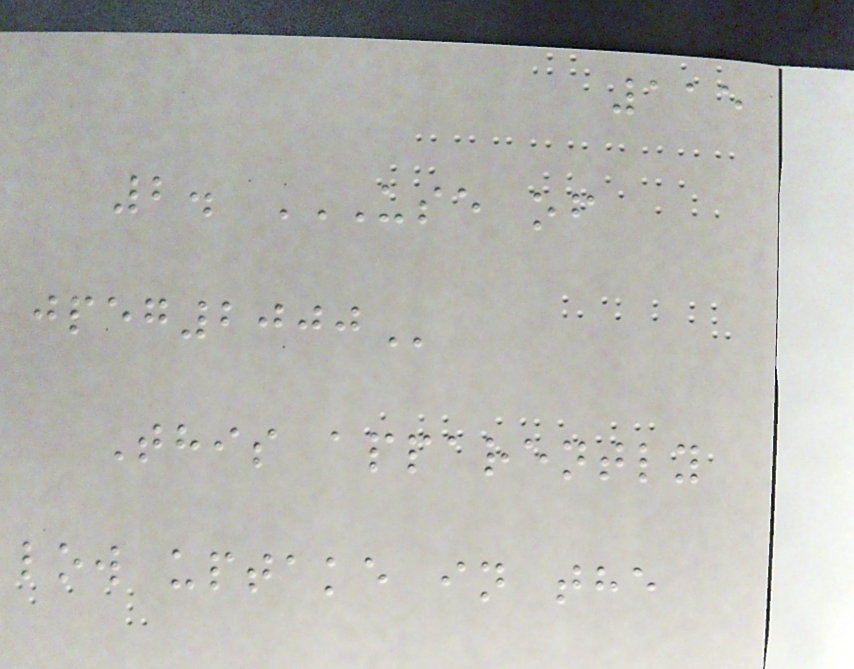115
2. USE OF
JPEG2000
This apparently
low uptake in the
